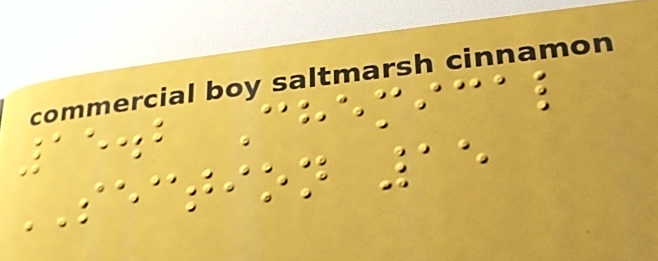15.2 Chemical
SECTION 15
